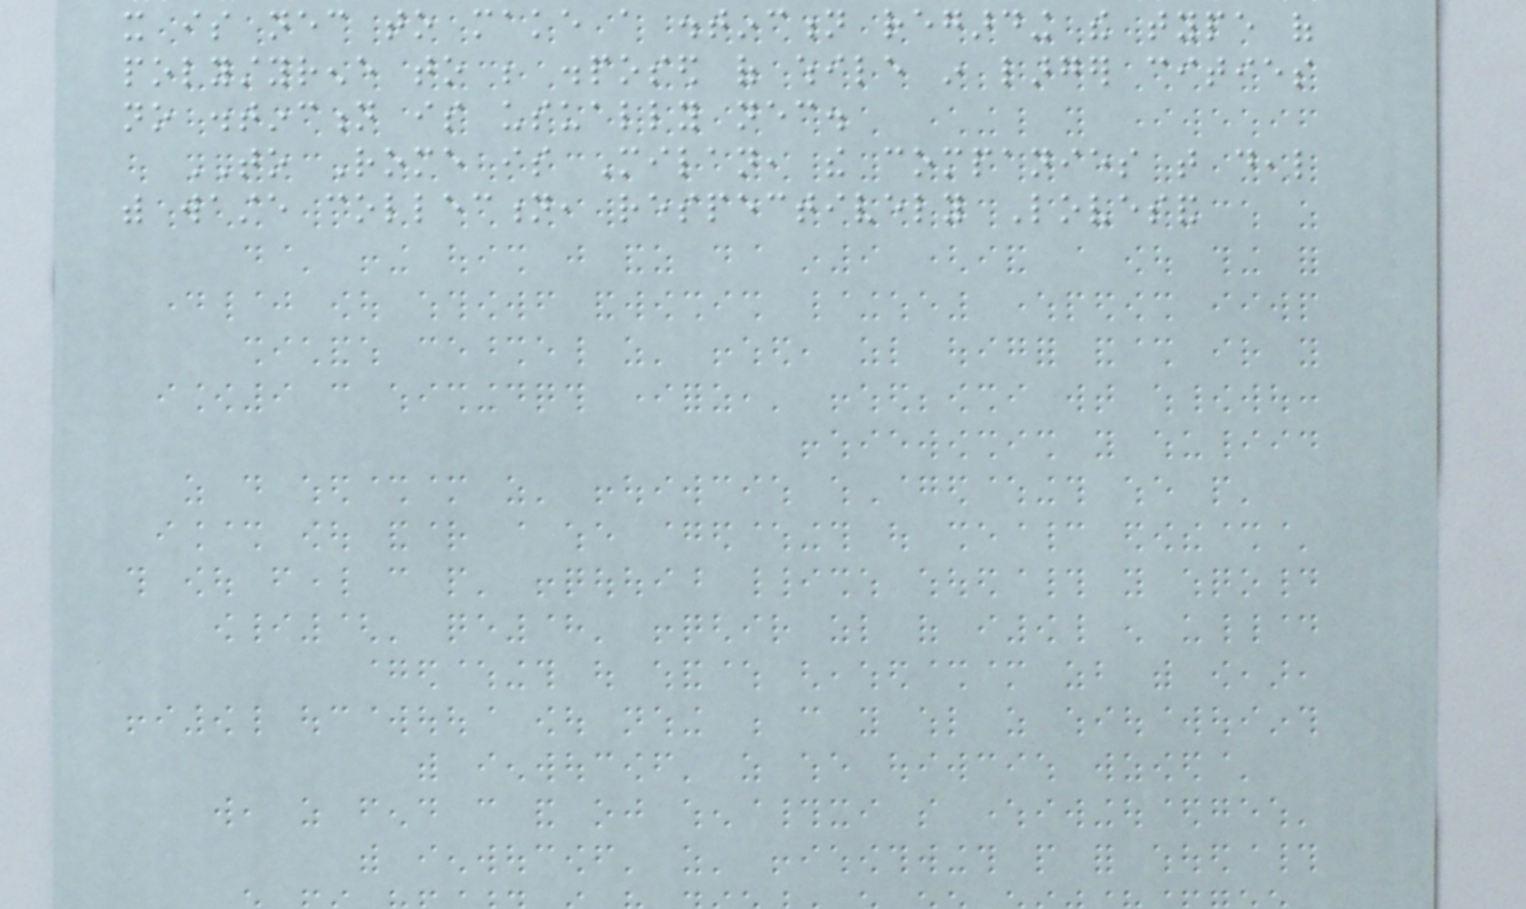it is necessary to make a distinction regarding the type of
polystyrene to be disposed of while in larger cities
no distinction is usually necessary.
TO Rome is Milan, the companies that deal
with waste collection, respectively Lovesand
